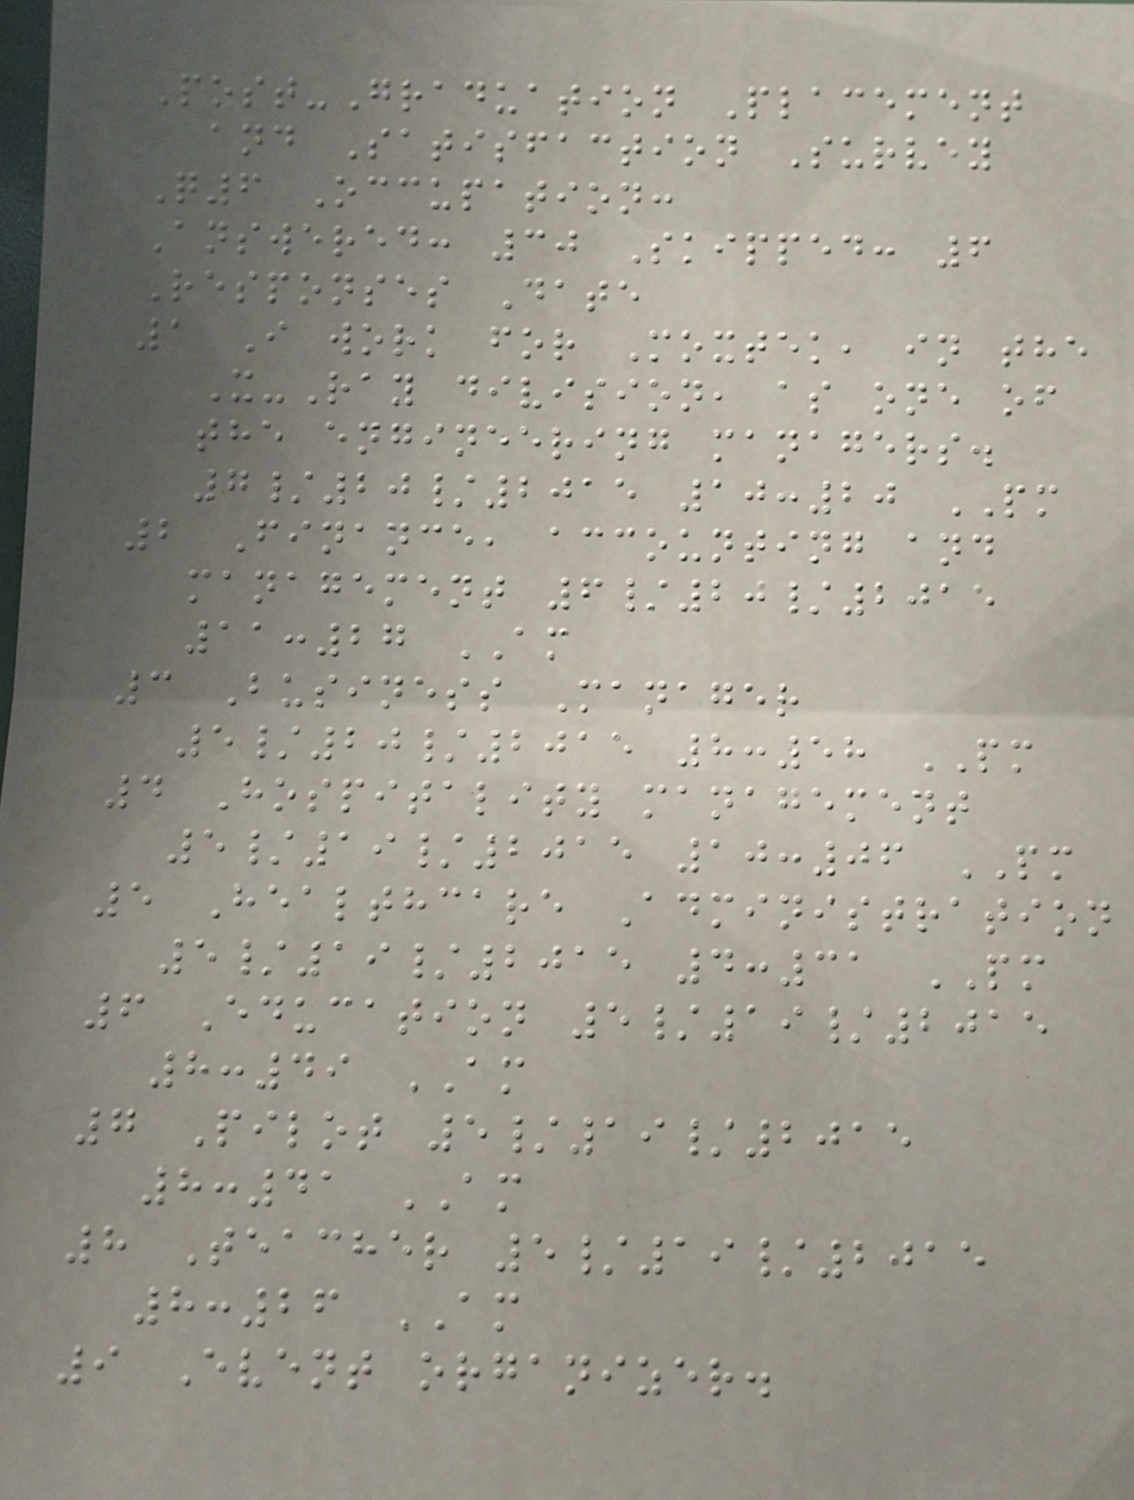Post-Graduation Placement
and Satisfaction Survey
Q6 Occupation:
Answered: 30 Skipped: 6
Responses Date
1 I work for Moxtek, in the
X-Ray division, as one of
the engineering managers.
7/20/2015 10:20 PM
2 Finance, accounting and
management 6/20/2015
11:27 AM
3 Business Manager
5/20/2015 8:58 PM
4 Hospitality management
5/19/2015 10:06 PM
5 Healthcare Administration
5/19/2015 4:31 PM
6 Education 5/19/2015
8:49 AM
7 Pilot 5/19/2015
8:41 AM
8 Teacher 5/19/2015
8:26 AM
9 Event organizer.
